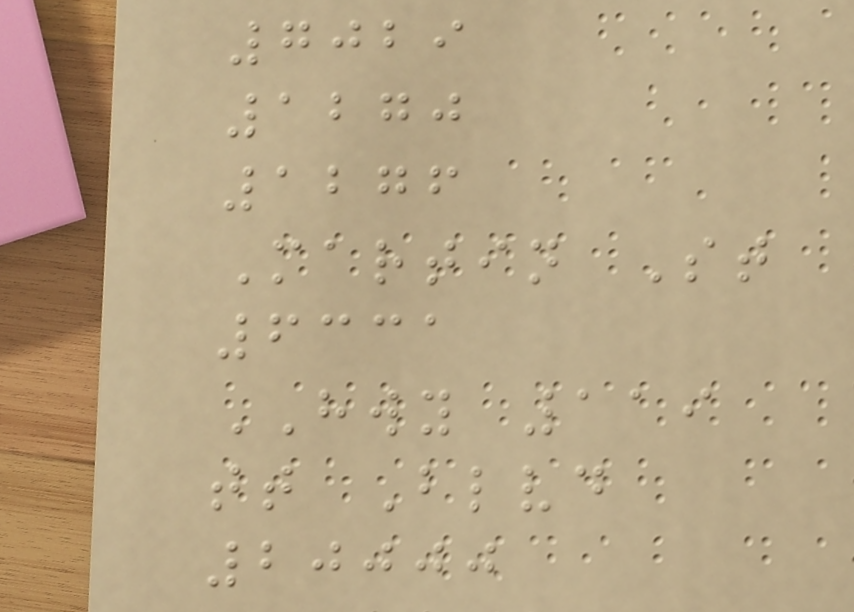7029
1270
1276
Martin St
6331
HWY 119
tt Blvd
20000
